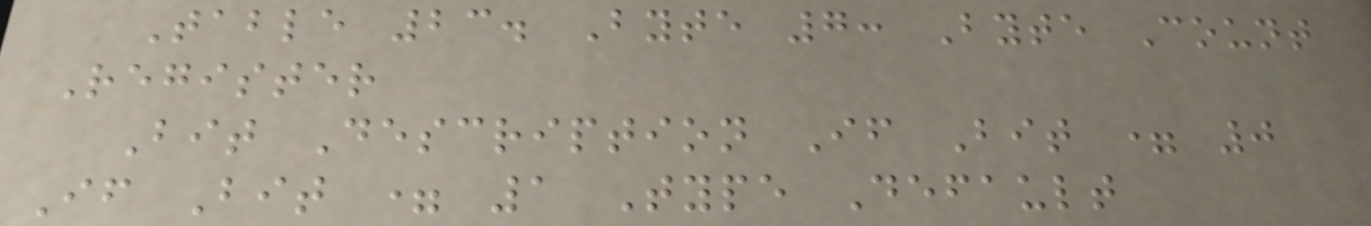Table 23. Byte 7: Byte Count
Register
Bit Description If Bit = 0
If Bit = 1 Type Default
